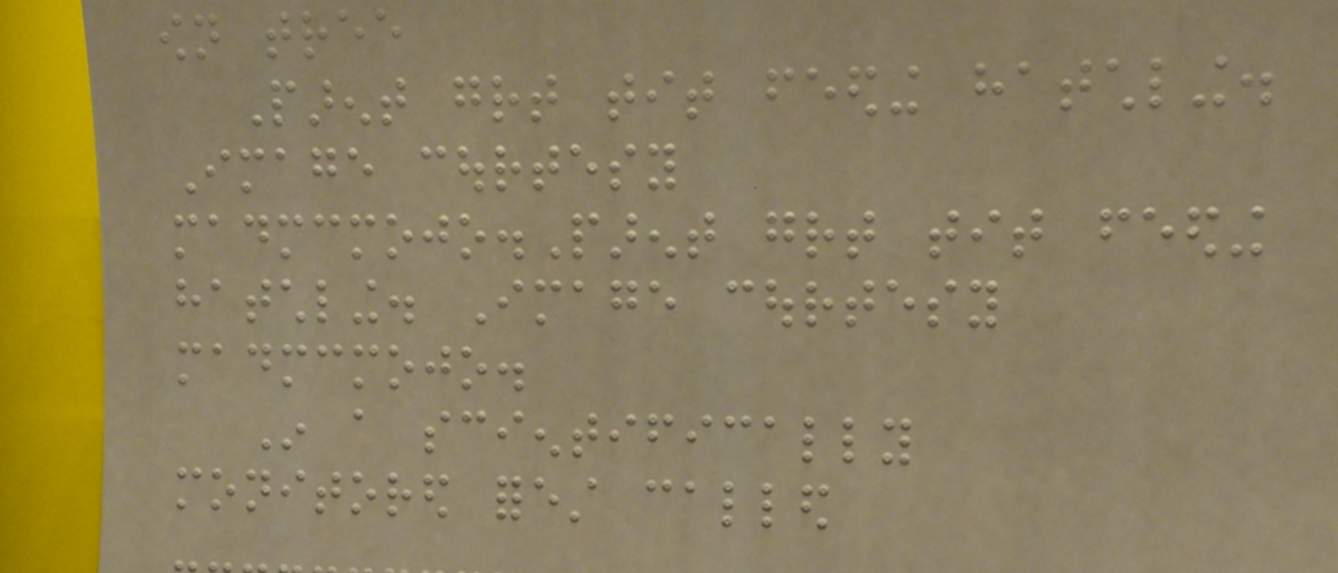own tree
Parent great tit feeding hatchling.
Image courtesy
madmcmojo.Parent great tit feeding
hatchling. Image courtesy
madmcmojo.
In a scientifically
monitored forest called
